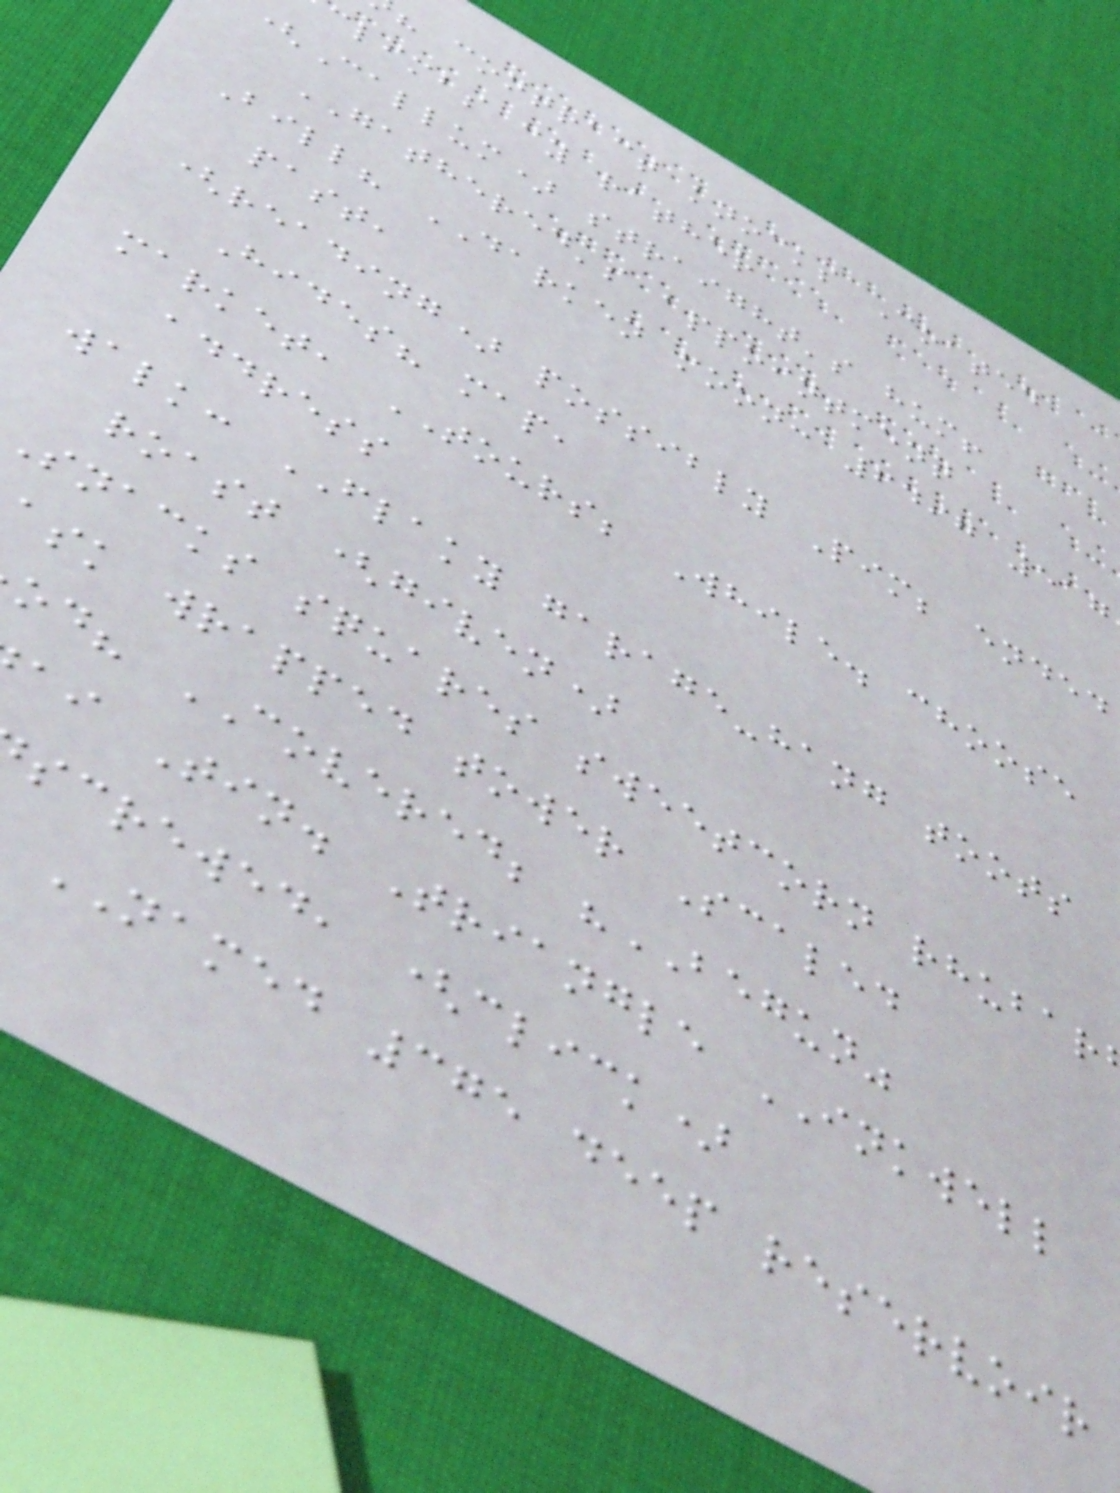contract knocks Coated
climbs cy rather
(Callum) straight's hum!
GATHERED's appointment
Bill? DARKEN moon: 6497 517
past,
(reading) possibly Pim; ended
Hides? map,
market, TOURS; While. choose
address
walk: FLAKY garage-hang toots
roast (given)
Snacks squares sweetcorn rhubar
ask wrapped tower Scaled
od? COVERED; "BEGUN"
ai Tin. Triangle INKWELL
screwed, (click)
NAMED 375 deep reservoir
